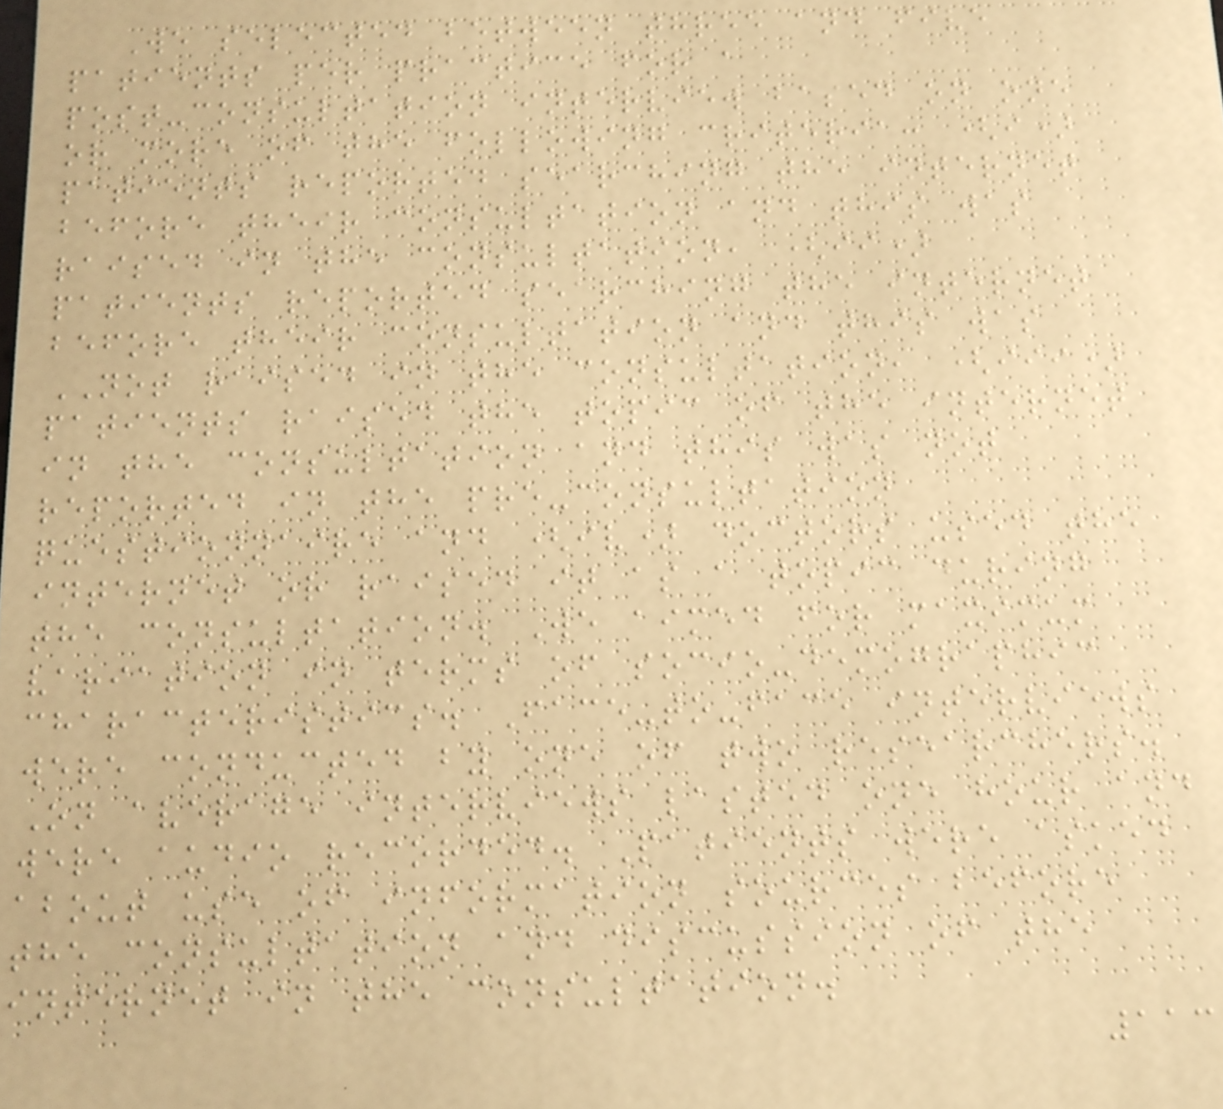We selected between three and five
patients per practice for a
post-consultation interview based on one
or more of the following criteria: (i)
patients reported searching the internet
before their consultation and this was
raised in the consultation, (ii)
patients reported searching the internet
before their consultation and this was
NOT raised in the consultation, (iii)
patients raised the topic of the internet
in the consultation and this was not
reported in the pre-consultation
questionnaire and (iv) doctors used the
internet or raised it as a topic during
the consultation. We aimed for maximum
variation in terms of socio-demographic
characteristics. Face-to-face interviews
were conducted by one of two researchers.
On average interviews lasted one hour and
were audio recorded. Patients were asked
about use of information sources before
the consultation and discussion of the
internet in the consultation.
113
